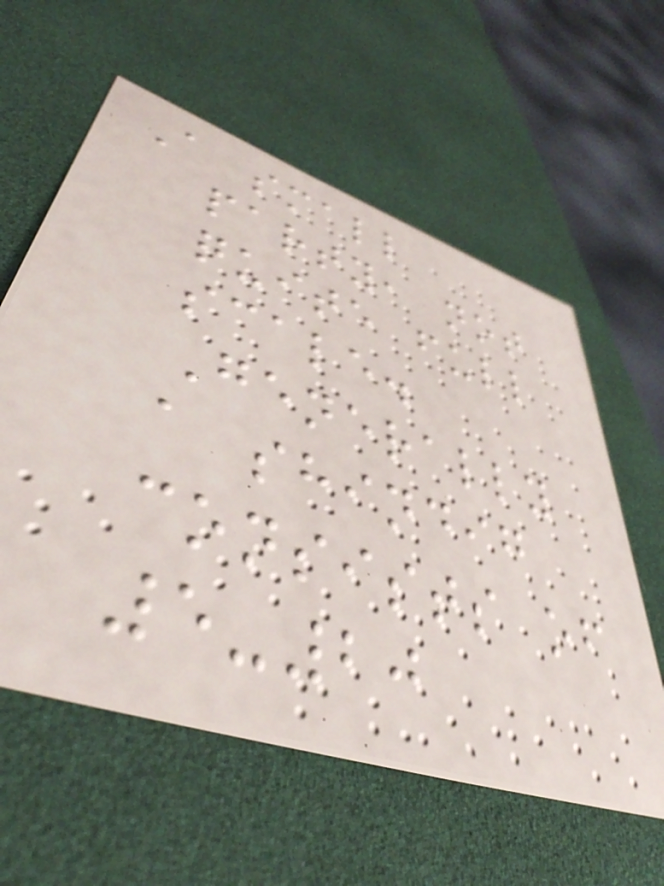A small
party, not
quite full
scale.
Generally
a shindig
consists of
5-20
